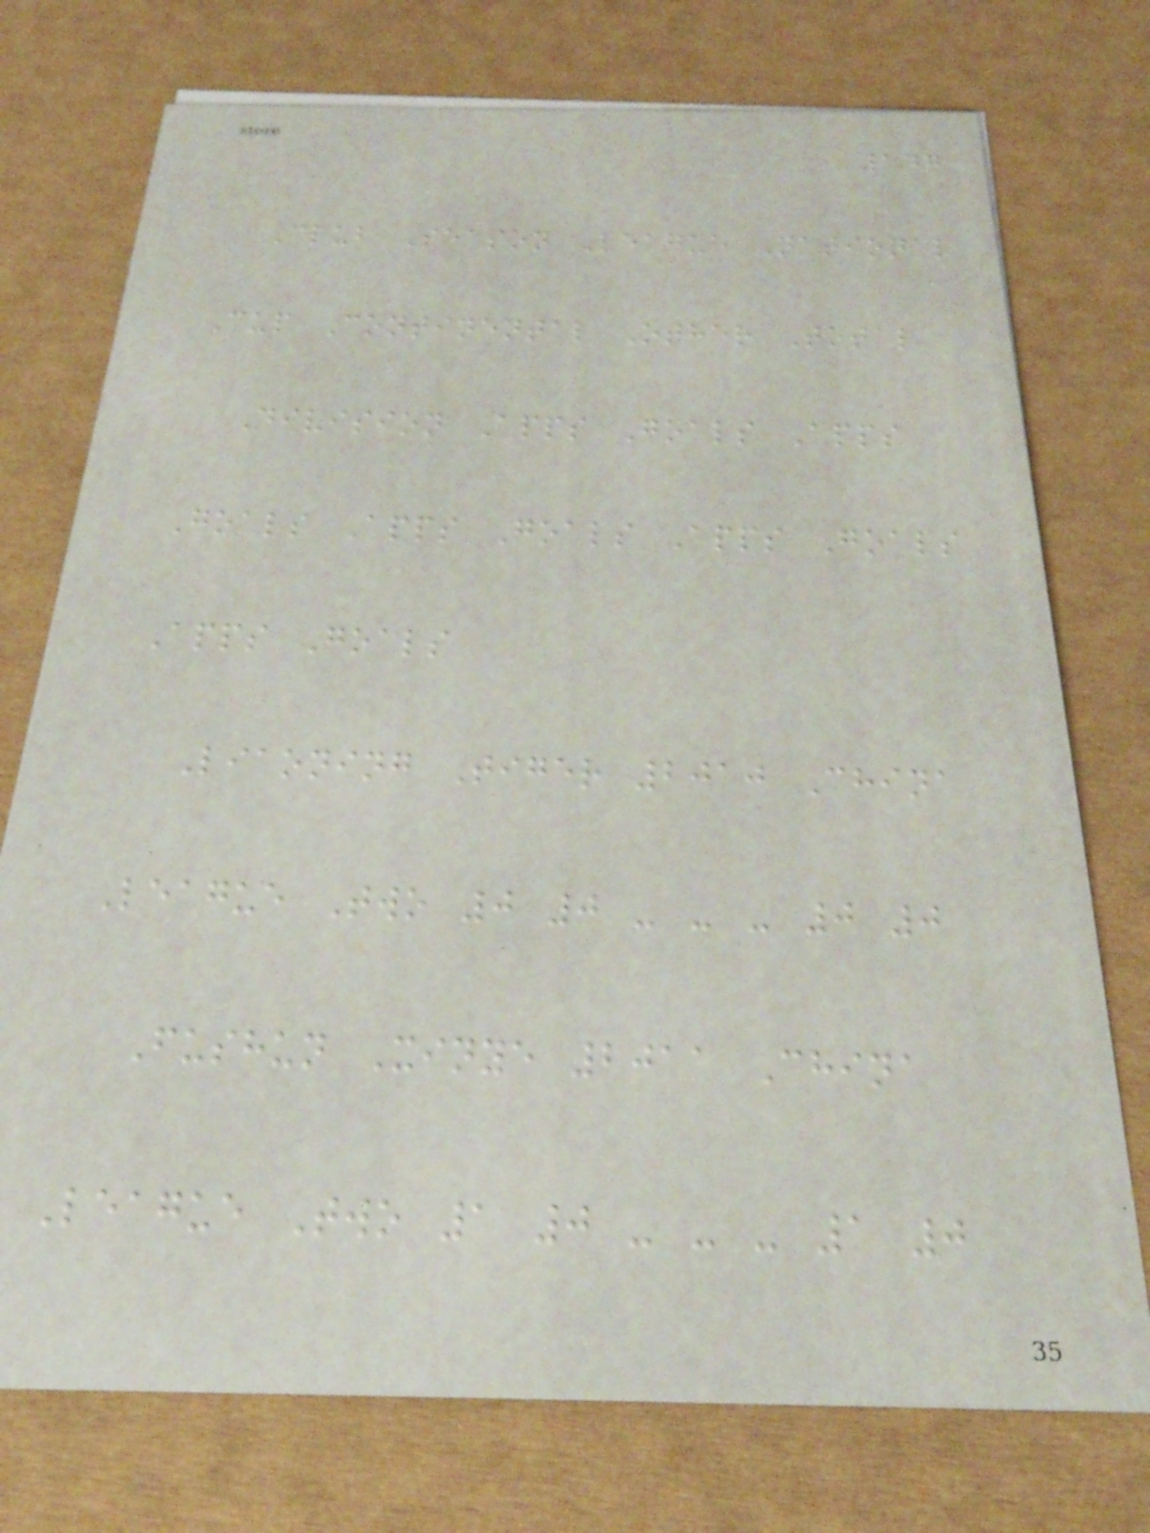147
Club Season League National
Cup Continental Other Total
Division Apps Goals Apps
Goals Apps Goals Apps Goals
Apps Goals
Liaoning Tiger 2010 China
League Two 0 0 - - - 0 0
Fushun Xinye 2011 China
League Two 1 0 - - - 1 0
